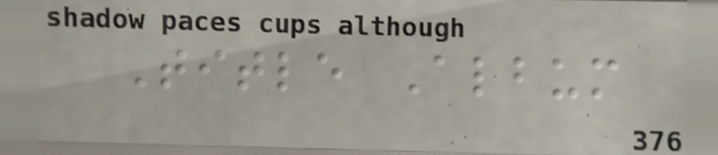Title Album
